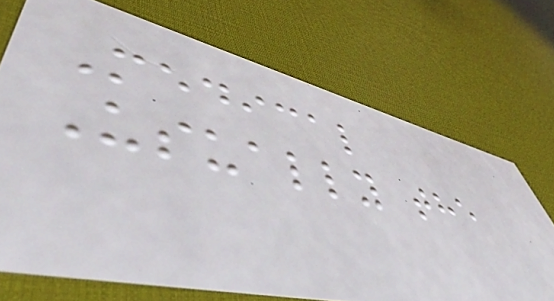Medical
Usually the
